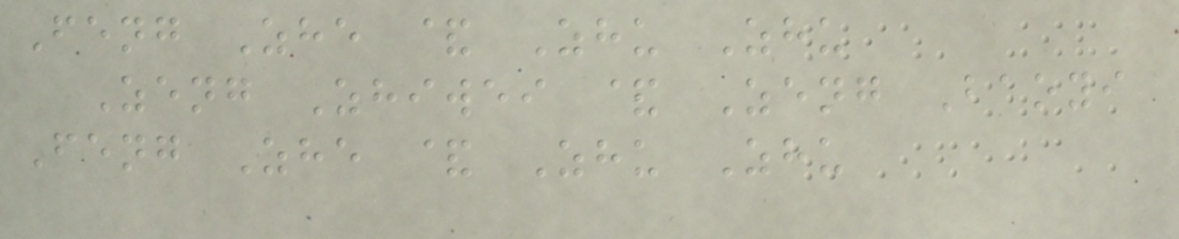Feng Zhe & Zhu Zhu
Zeng Zhiwei & Zeng Baoyi
Feng Zhe & Zhu Zhu
